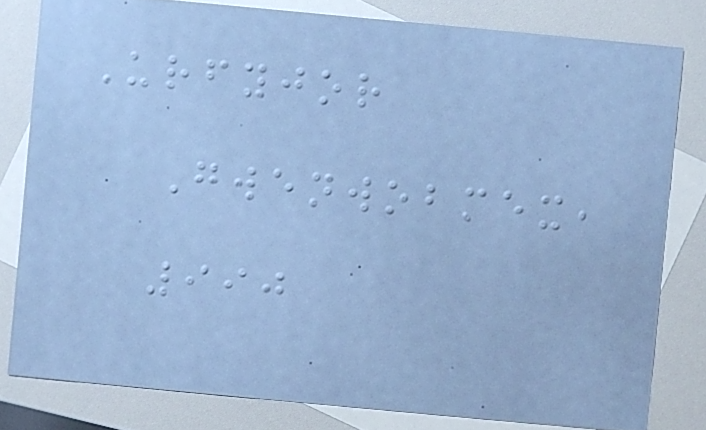Urfyjor
Gwenwobmex,
990
